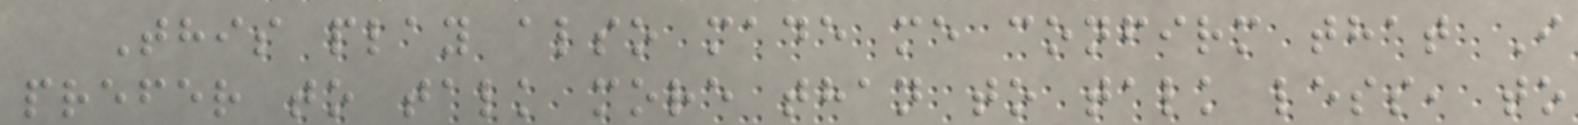This play also made me confirm that I
prefer to talk more than to talk less, to
